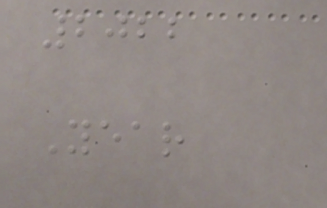2022
Year
